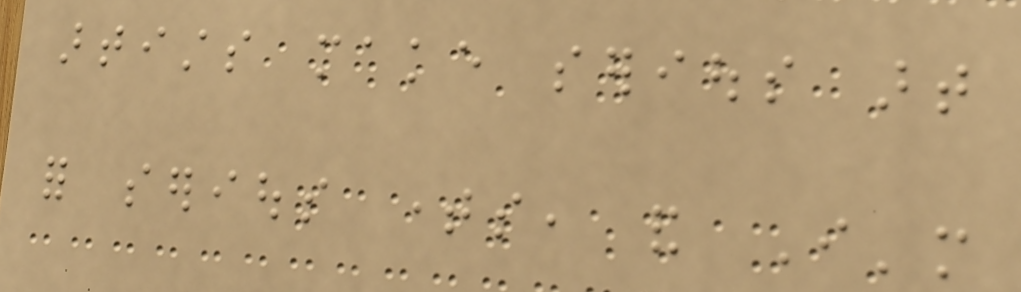artists make serious art
for serious times, and I'm
